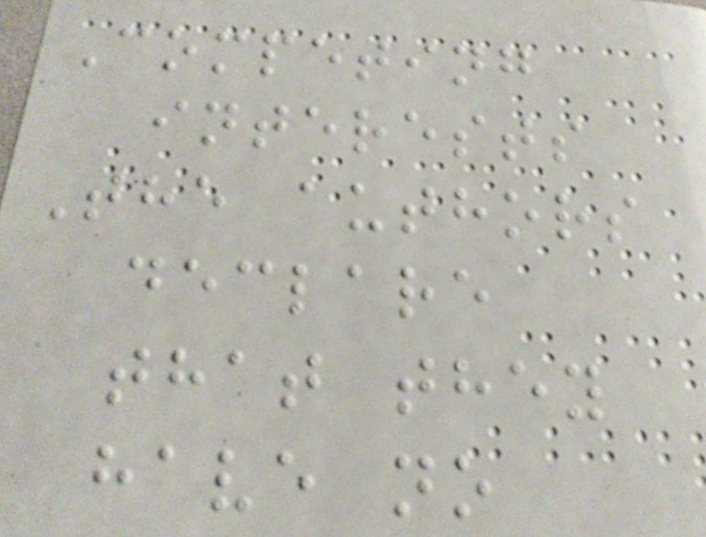Competing
interests
The authors
declare
that they
have no
